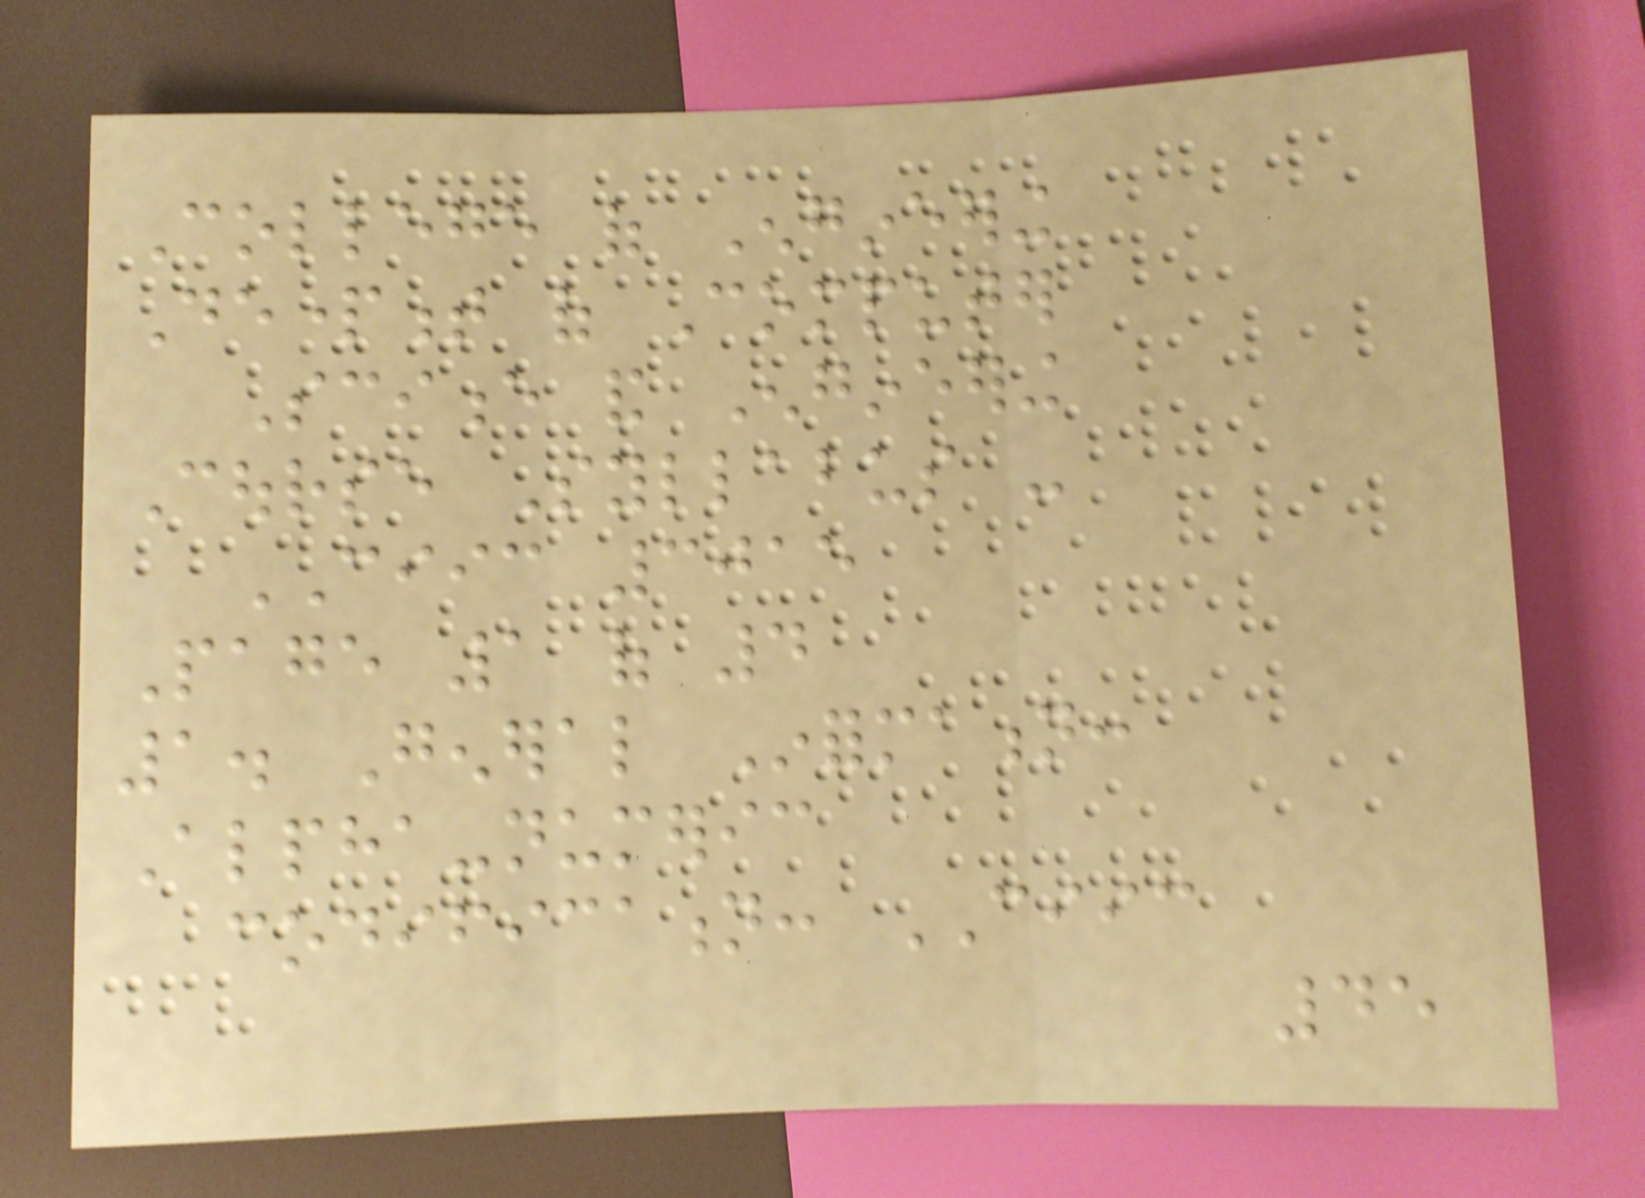College of Engineering
Department of Computer
Science and Engineering
Course Syllabus -
CIIC 3015
Page 1 of 4
1. General Information:
Alpha-numeric
codification: CIIC
45
